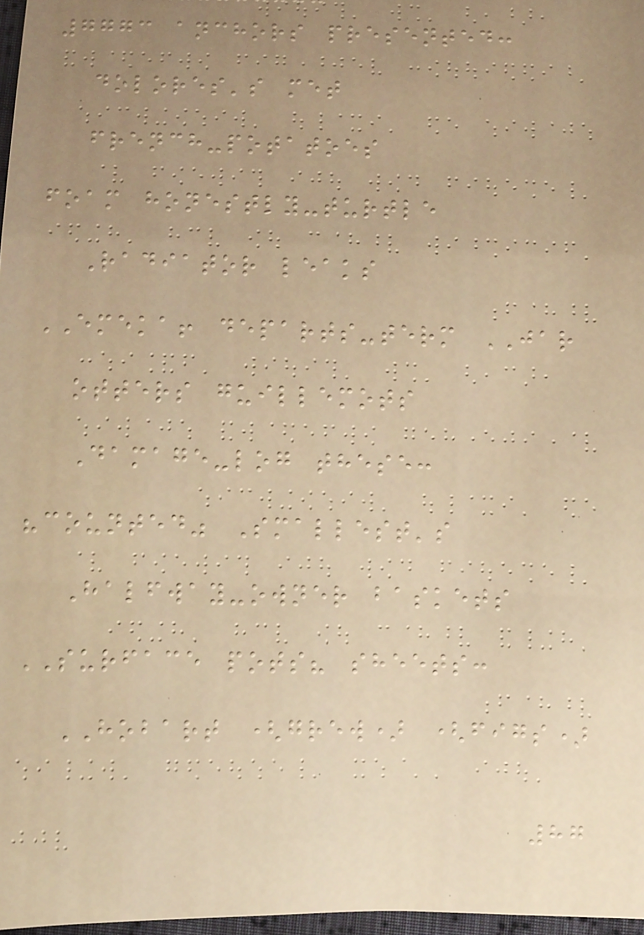7773 anchors presented:
dolores's met
french-potatoes
foam honestly-turtle
Radiator leaks
EMEKA! departs-term JAR
otters guillemots
Damage-log these:
"counted" Smallest's
Halfway-owner baskets
SURFACE pots? sheets:
HOBART (grew) (figs)
87
